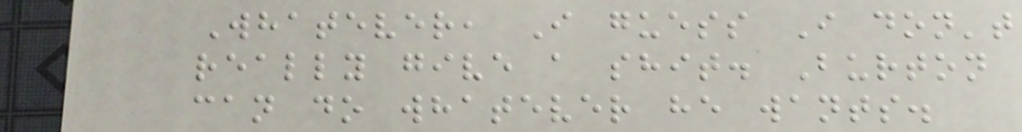Whatever, I guess I don't
really give a shit. Burton
can do whatever he wants.
